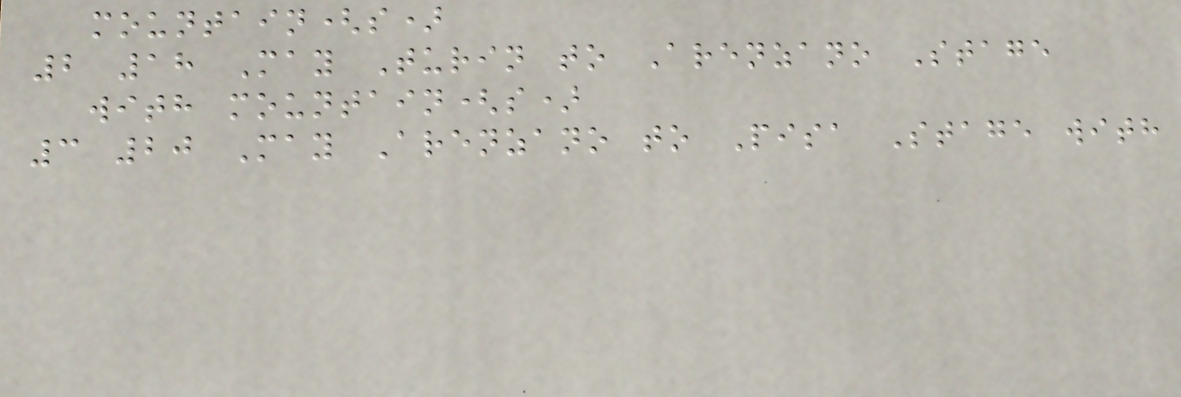mountain(s)
2 18 May Turin to Arenzano Stage
with mountain(s)
3 20 May Arenzano to Pisa Stage with
